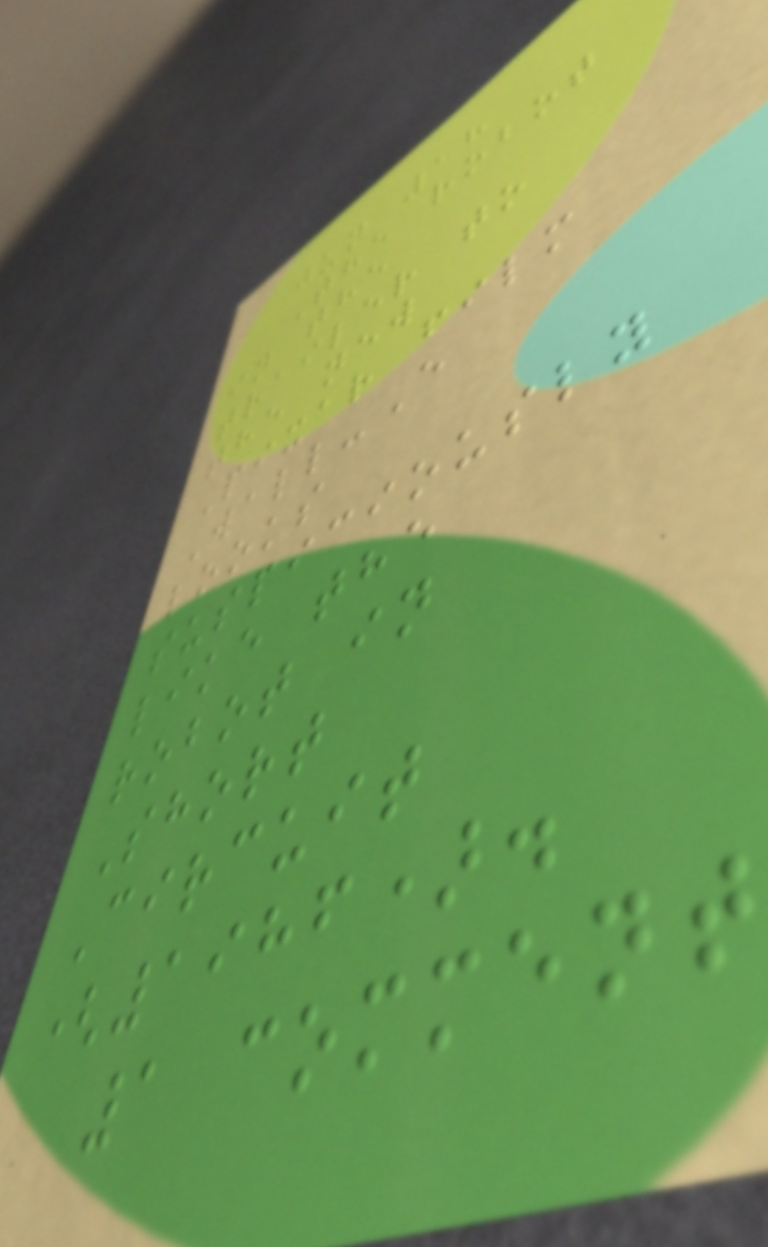jun 18
The robot
in the
trailer to
the new
Pixar film
Wall-E
looks
suspiciously
like the
robot in
Short
Circuit
(1986).
1 comment
